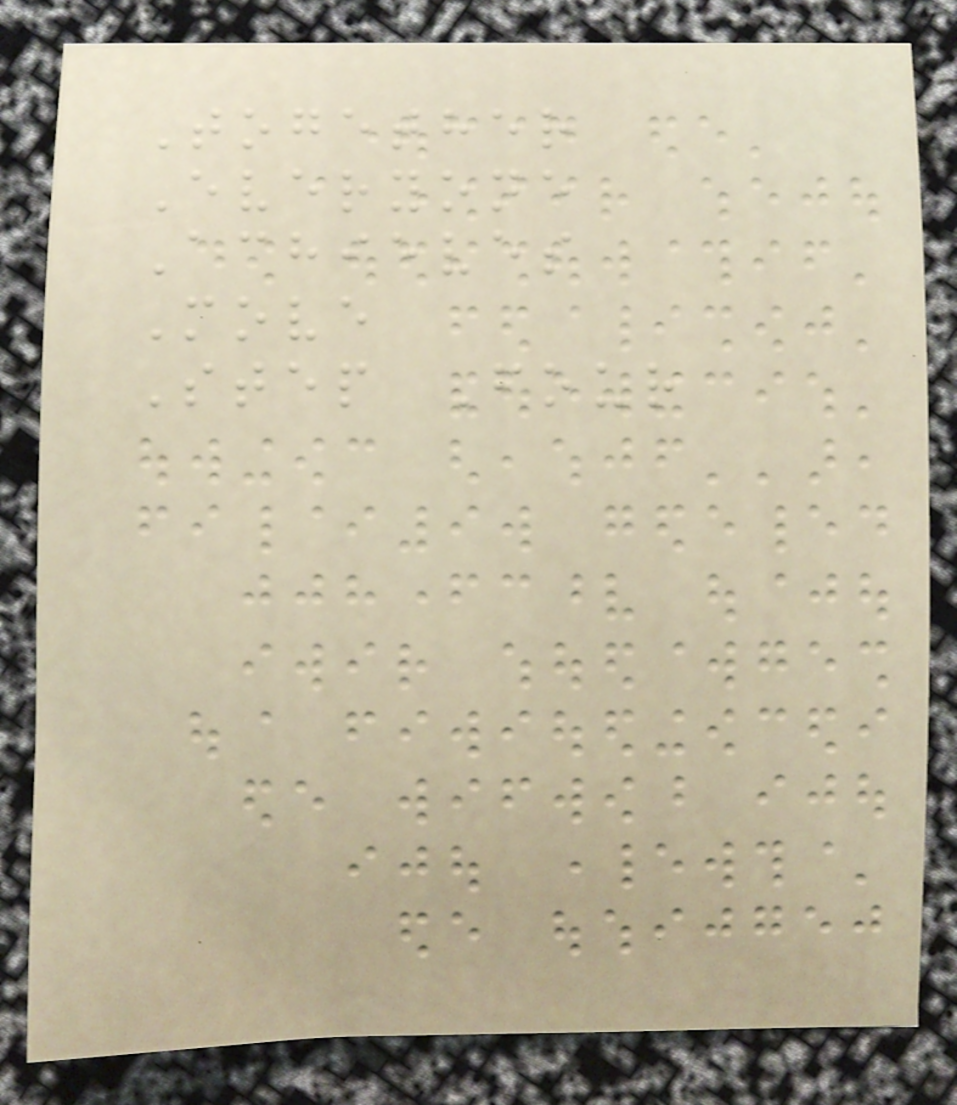Together
Everyone
Achieves
Move
Step Four
